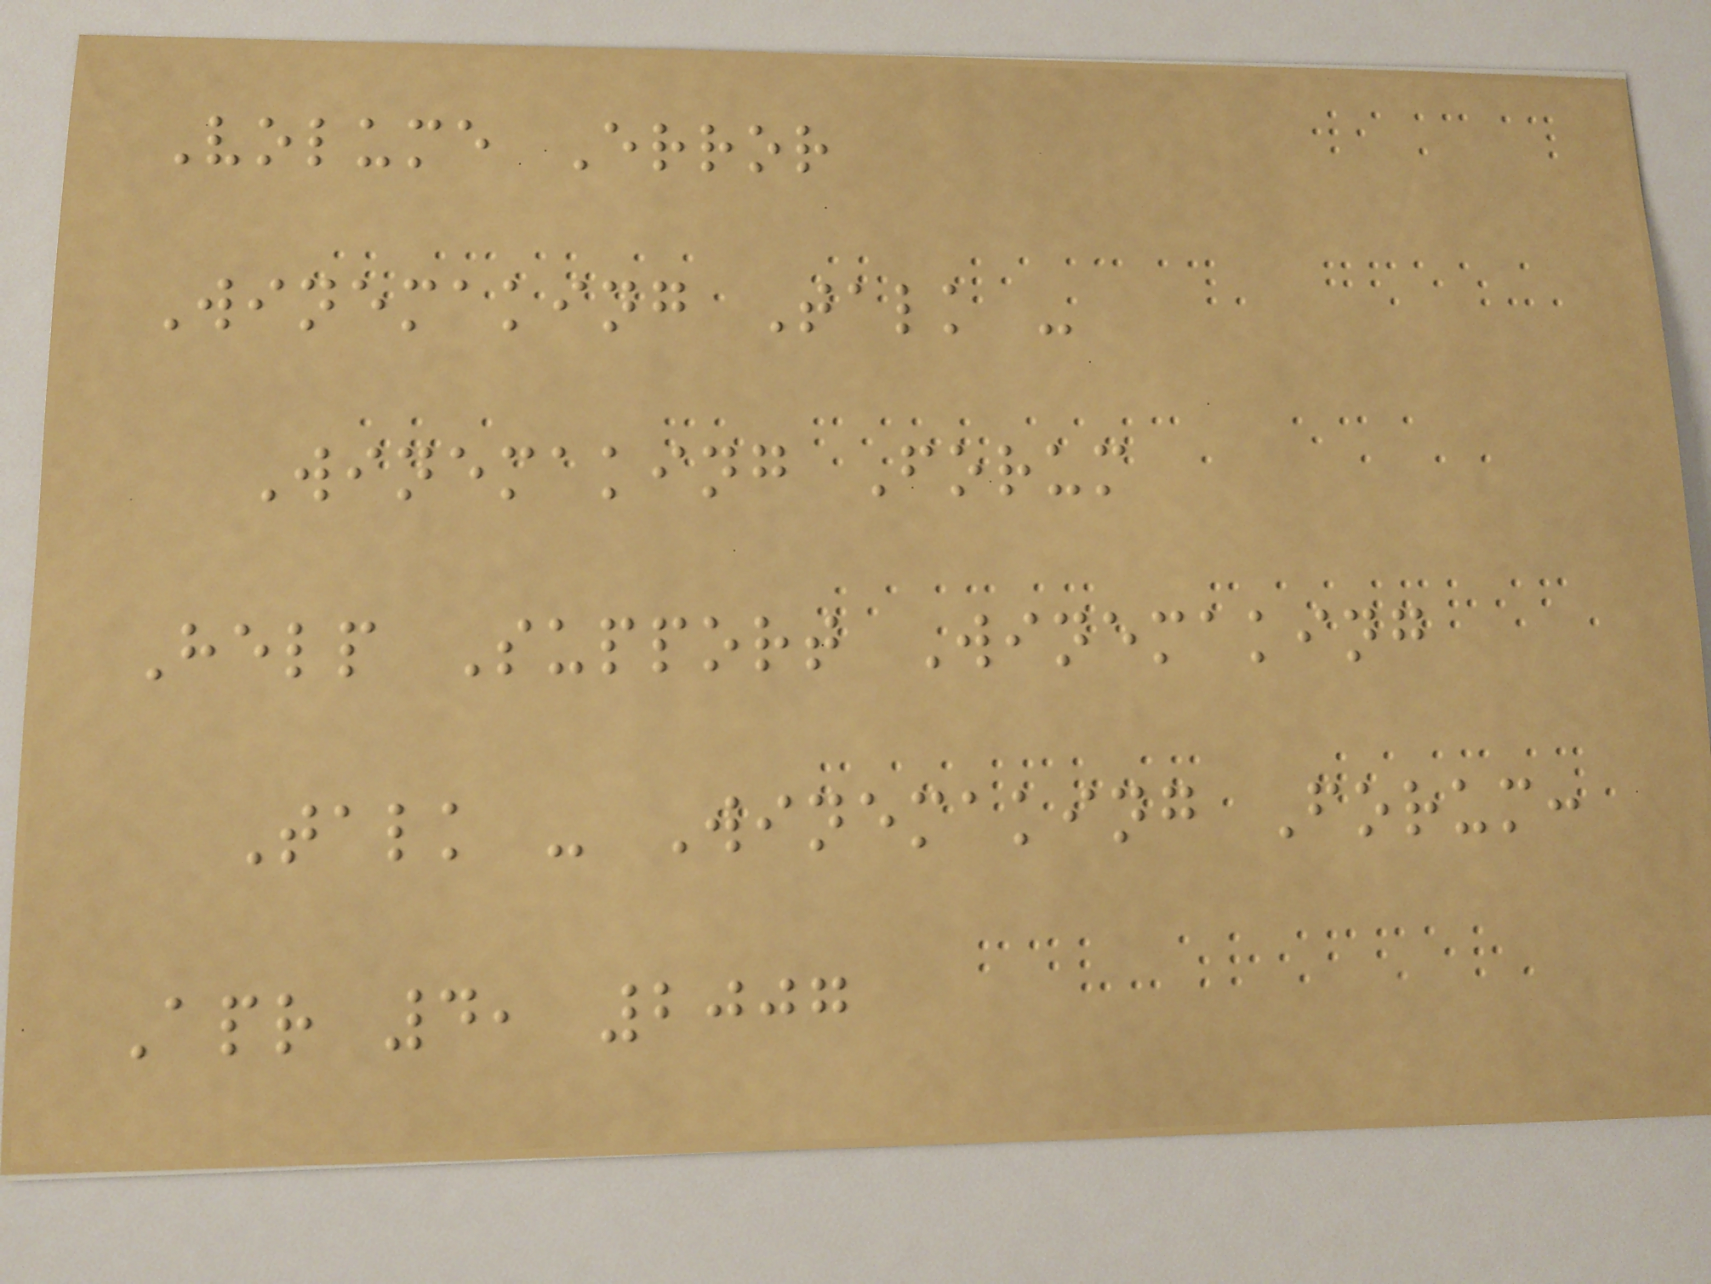Volume Error
Winemaking Talk -
Winemaking Forum
Help Support Winemaking
Talk - Winemaking Forum:
Apr 4, 2007
